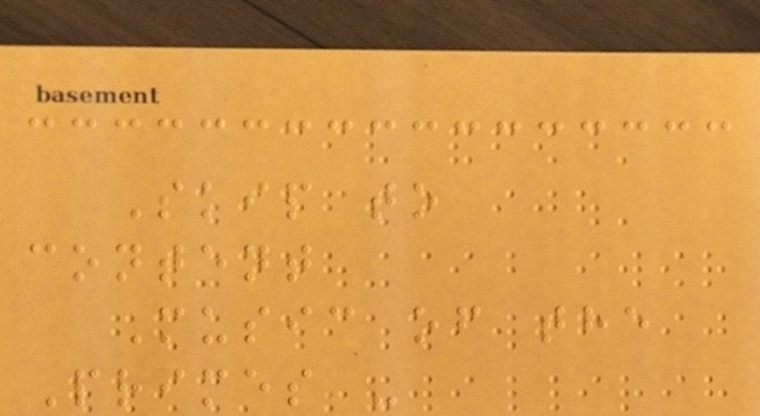Skip to
content
Music of the
Primes -
